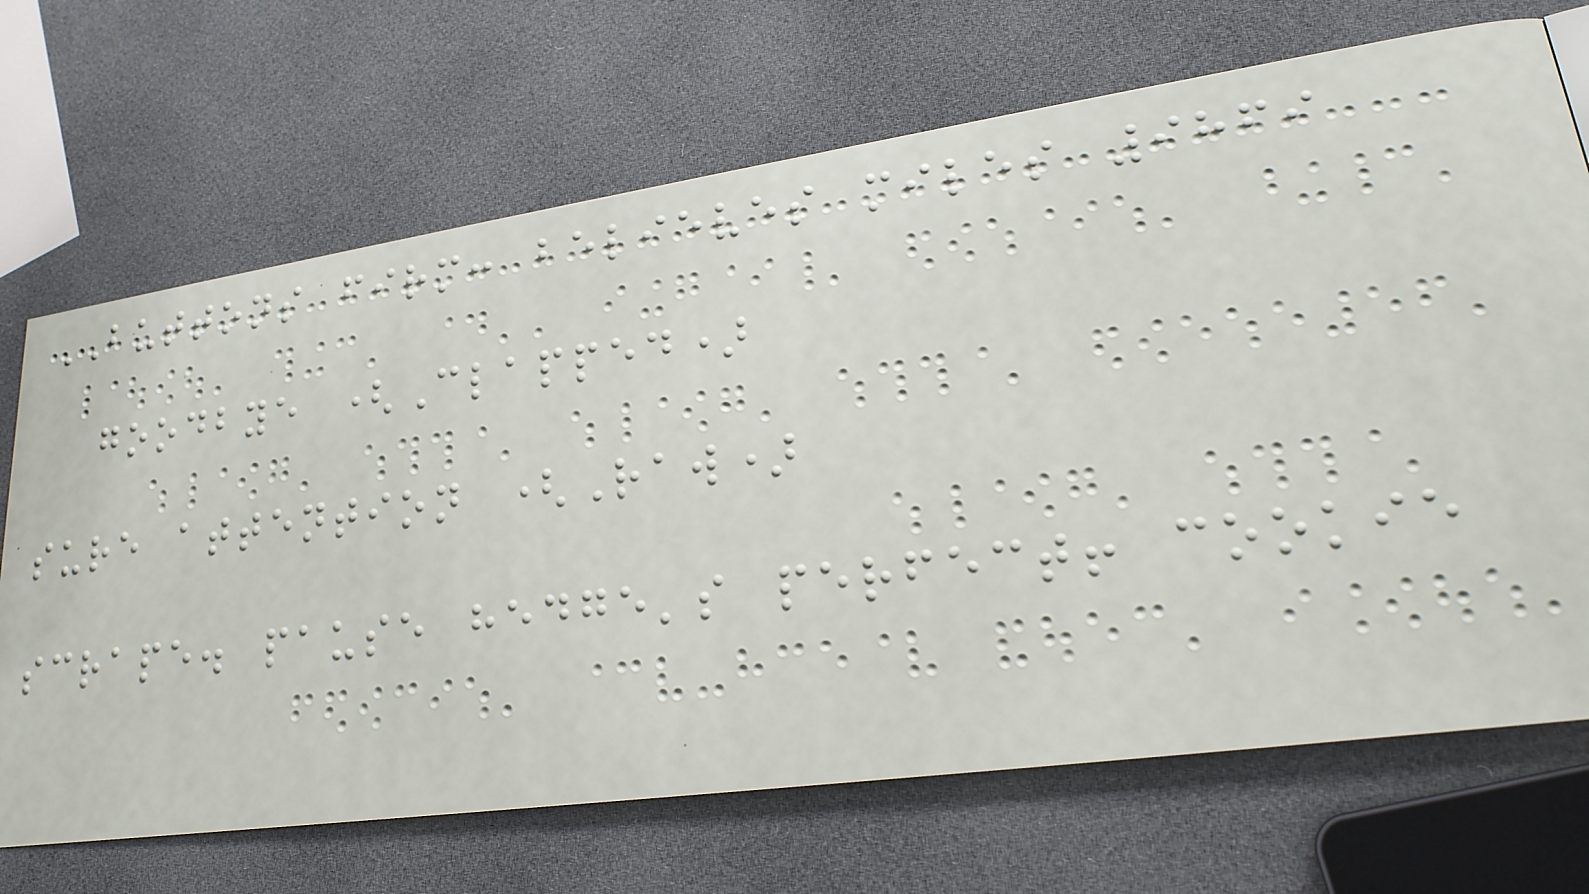BUTTONS firm: believes miles 9869
goodbye (Clapped)
sure attention (Raw)
scrape. pause hedge's perfect! cookie
